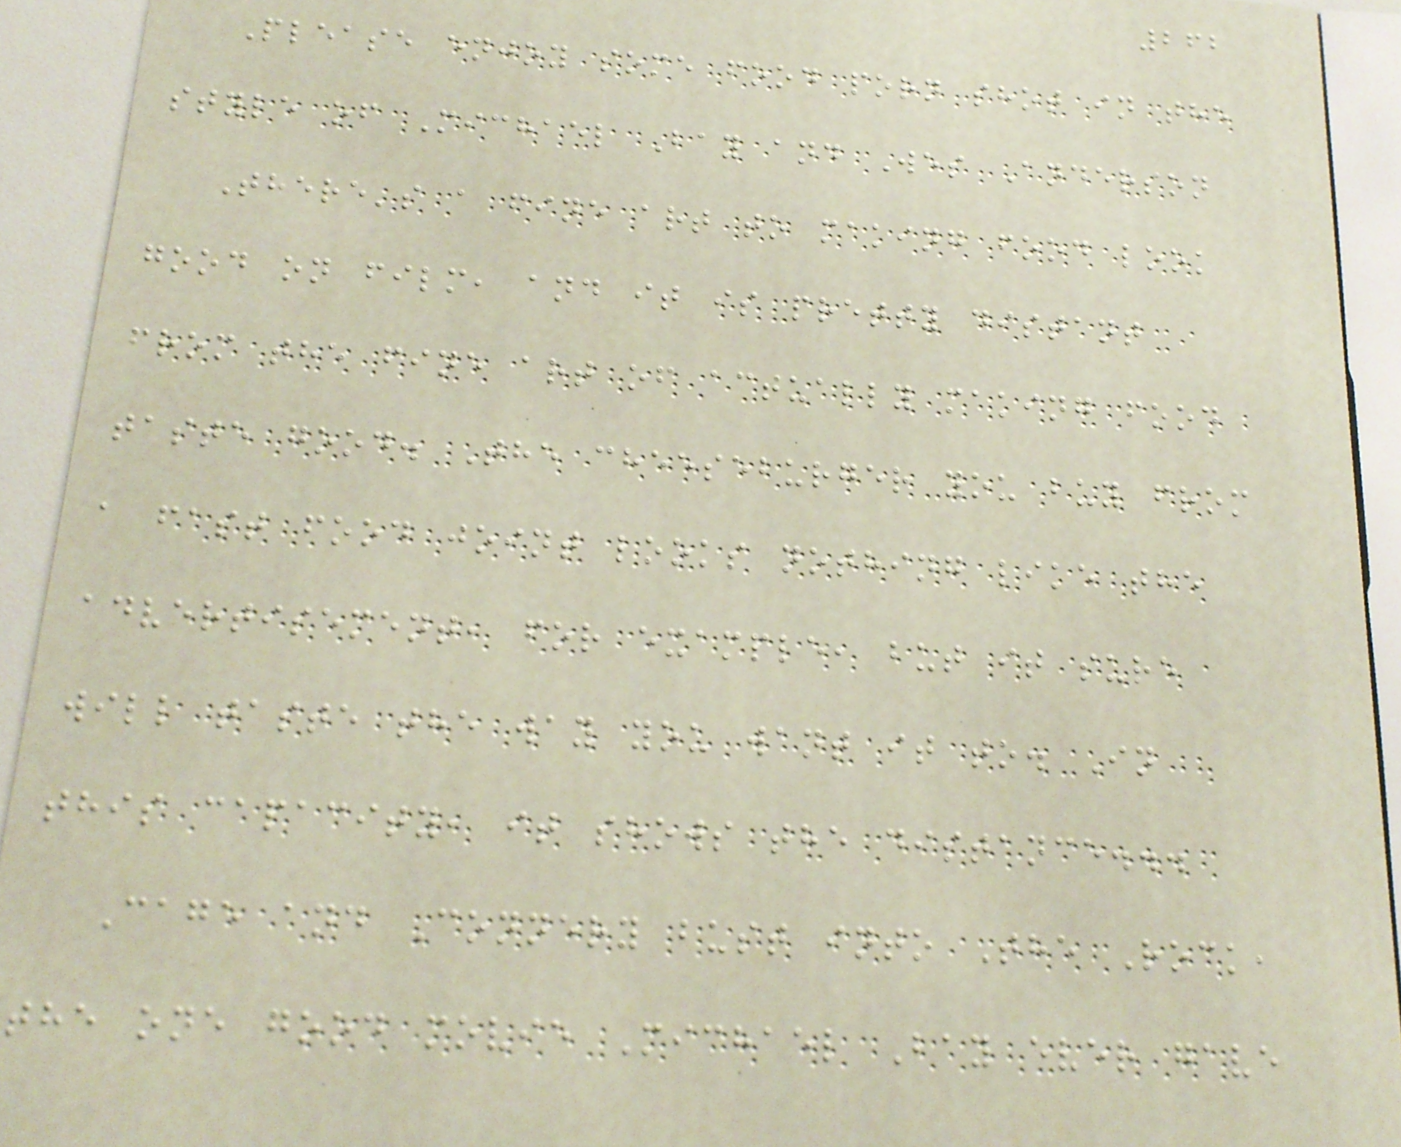262
Please enjoy some food porn shot in the
style of Michael Bay and Wes Anderson
There's a fine art to making food look
good on film, and it is pretty distant
from the fine art of actually making food
taste good. The cheeseburger you buy from
a fast food joint looks nothing like the
advertisement, for example, but it sure
will taste the way you want it to. In
this capacity, it shows the distance...
Cage and Connery bust into The Rock,
the one good movie Michael Bay ever gave
